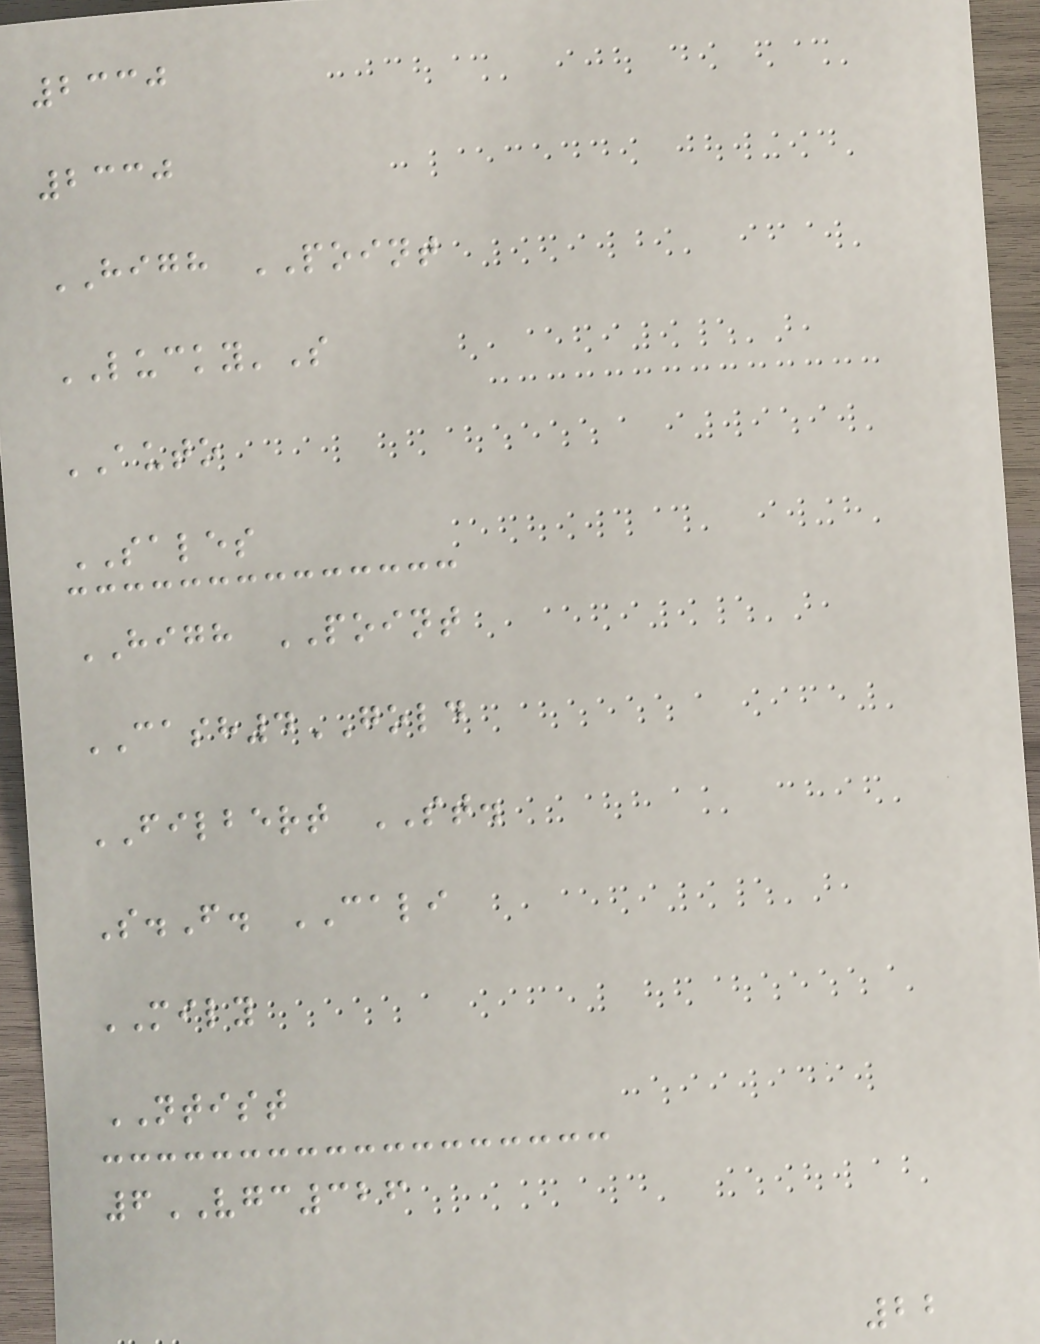2330
2330
HIGH POINT
LUCKY'S
AUTO
SALES
HIGH POINT
CASH4GOLD
FILBERT ST.
S.F. CALI
MILY
NTIST
6VGC326
22
